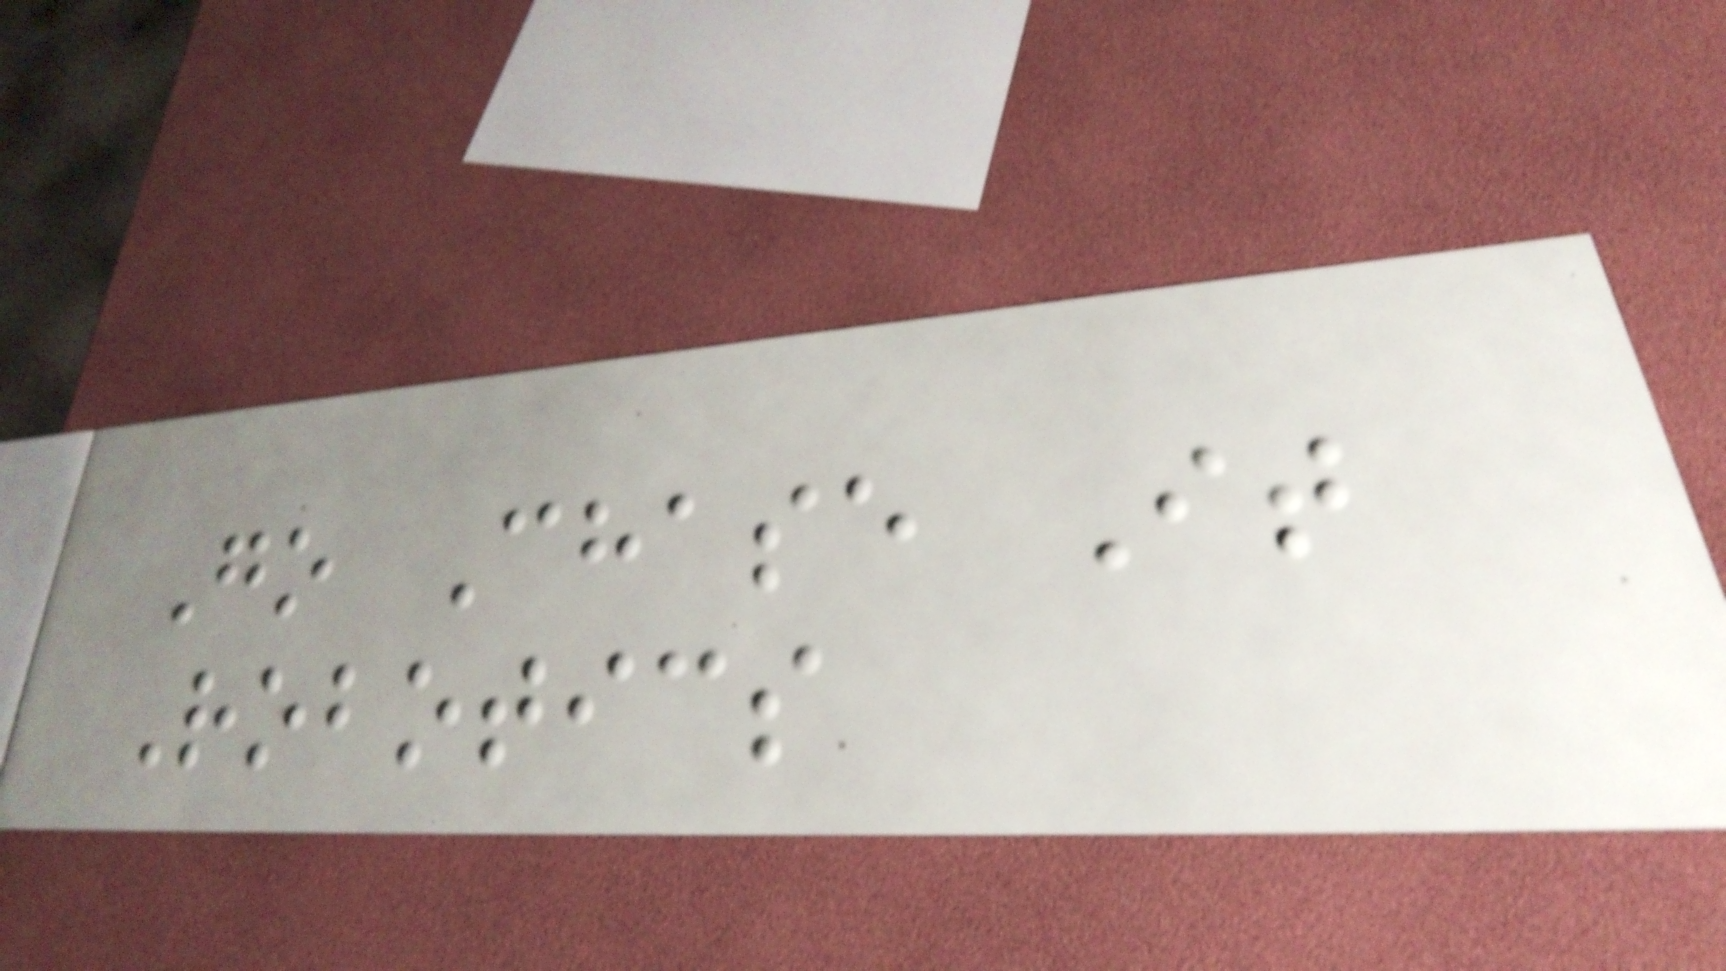Go Chase It
Robotics
